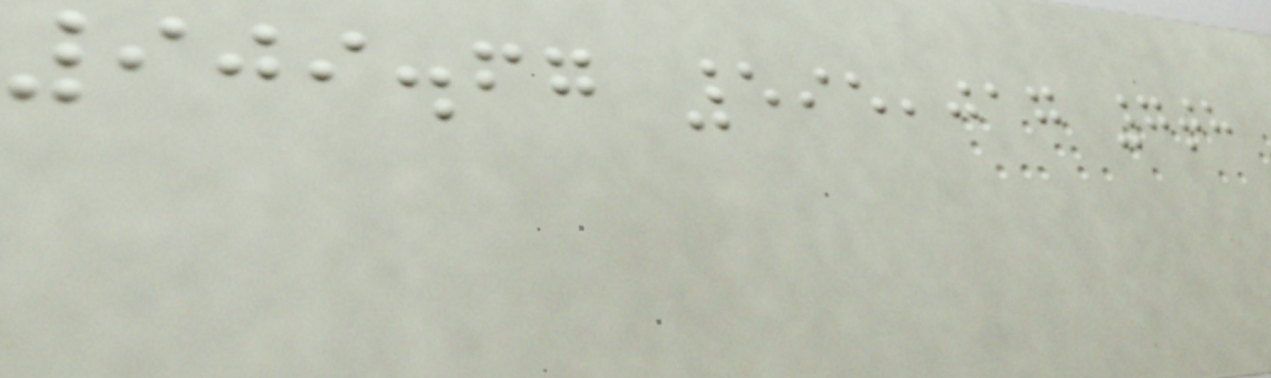909.67 595,017 7th
